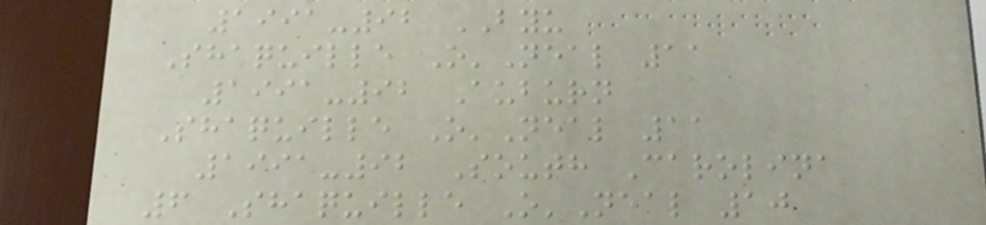1991-92 BYU
Shaquille O'Neal 11
1991-92 Auburn
Shaquille O'Neal 11
1991-92 South Carolina
6 Shaquille O'Neal 10
